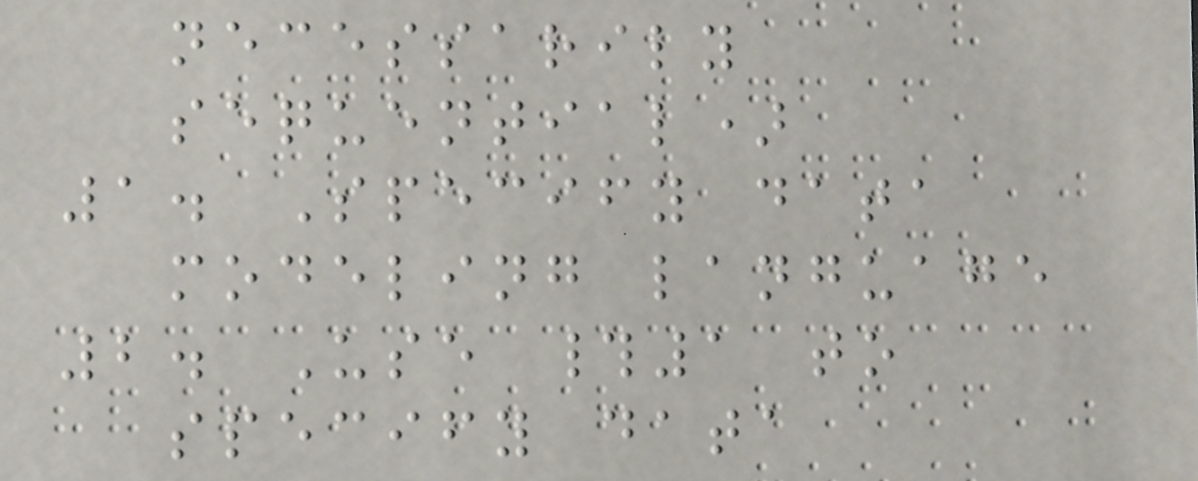necessarily
sequential)
1. Specify data
modeling language
2. Use #1 to
specify data
